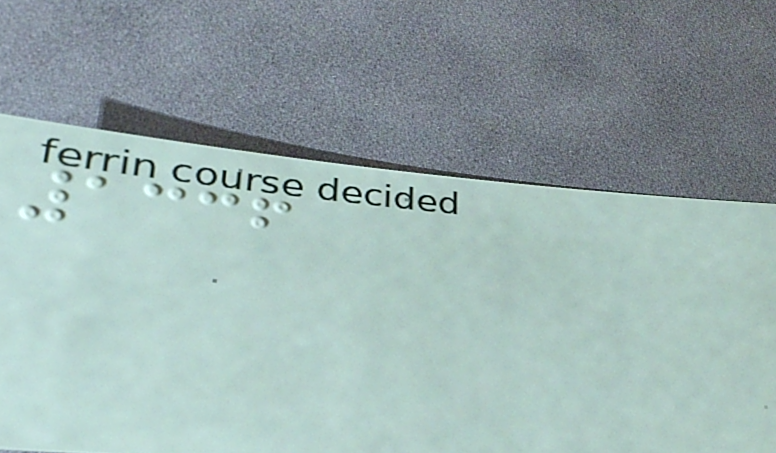1336
